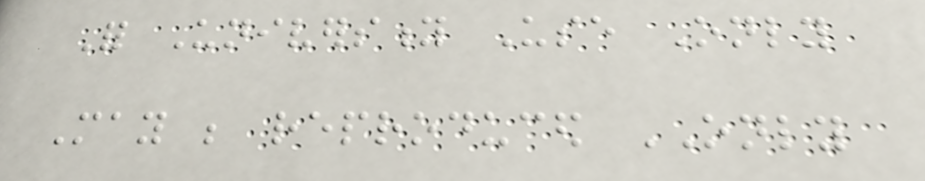For University Use Only
May be reproduced ONLY
